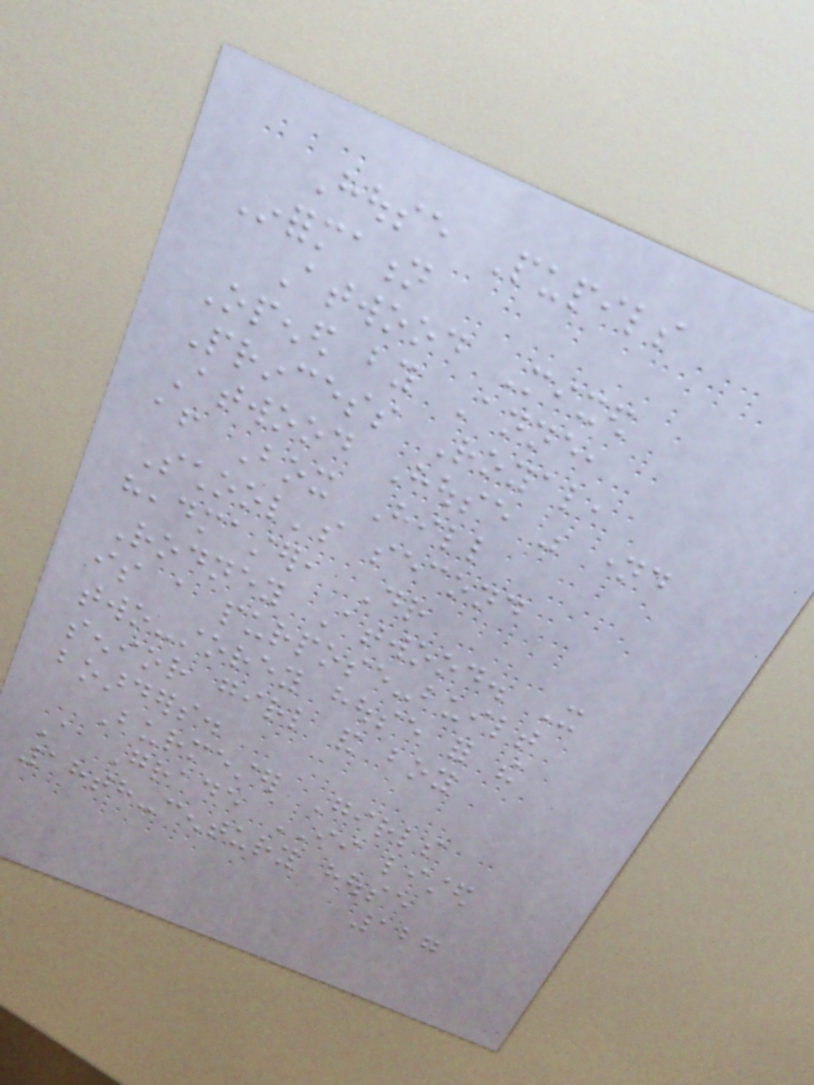House Pupils
Information
Atwood Mixed
Opened by Anne,
Princess Royal,
Atwood House was named
after Box Hill
School's second
headmaster, Dr
Rodney Atwood. It
is a purpose-built
two-storey house for the
senior girl and boy
boarders.
Burmester Girls
A Grade II listed
18th-century house
127
